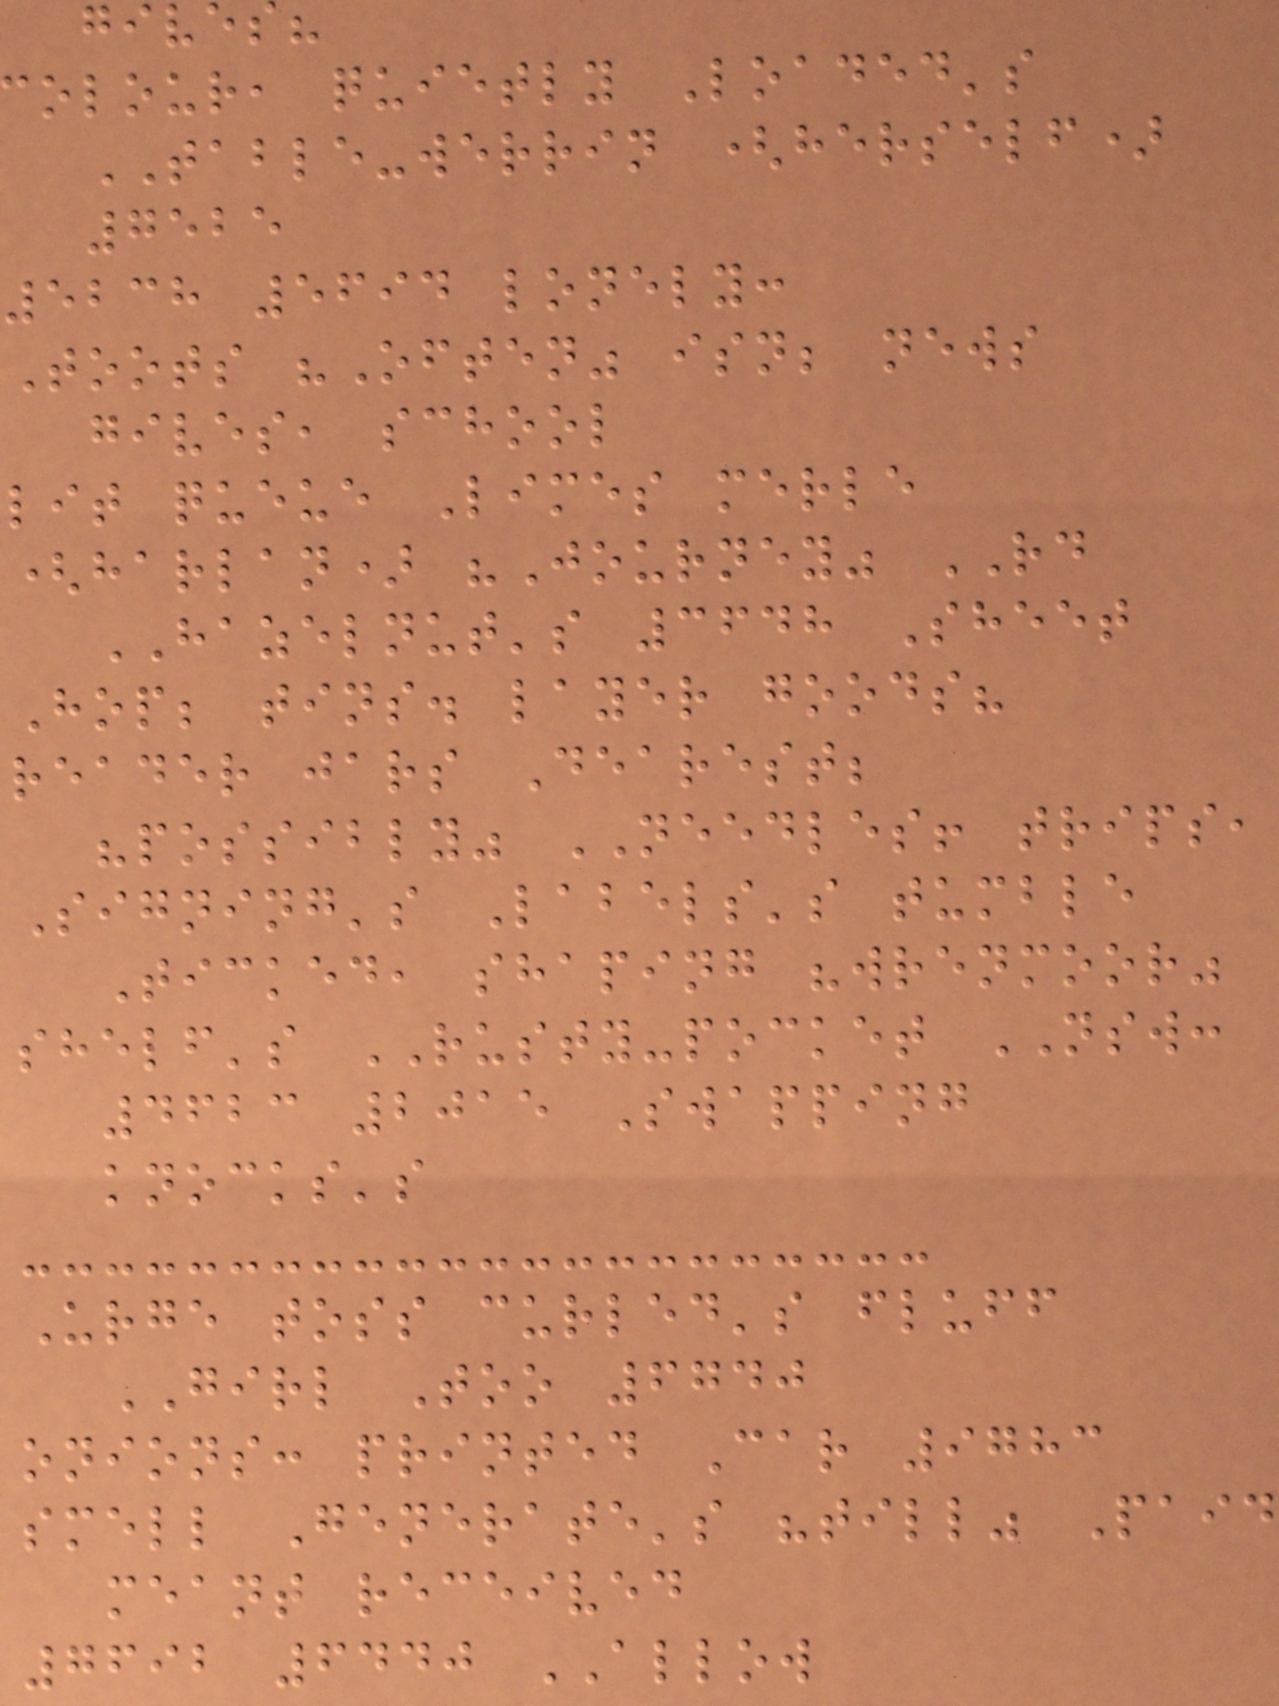give
olour, quietly Loaded's
TABLE-werrin (herself)
7525
5238 5694 lonely:
Toots "Often" isn; news
gives, school
lit queue Limes merle
(harlan) "Journey" RD
HAZELNUT's 3648 Sheet
Hop; tins. layer goods?
reader jars Dearest;
"possibly" NEEDLES! trips,
Signing's Labels's tumble
Ticked, shaping "wrenmoor"
shelf's RUSTY-pocket NSW:
4623 2015 Swapping
knocks's
Urge toss curled's fluff
GIRL Too 6740
onions: printed Car 9783
smell Generate's "till" Paid
meant received
7692 6440 ALLOW
